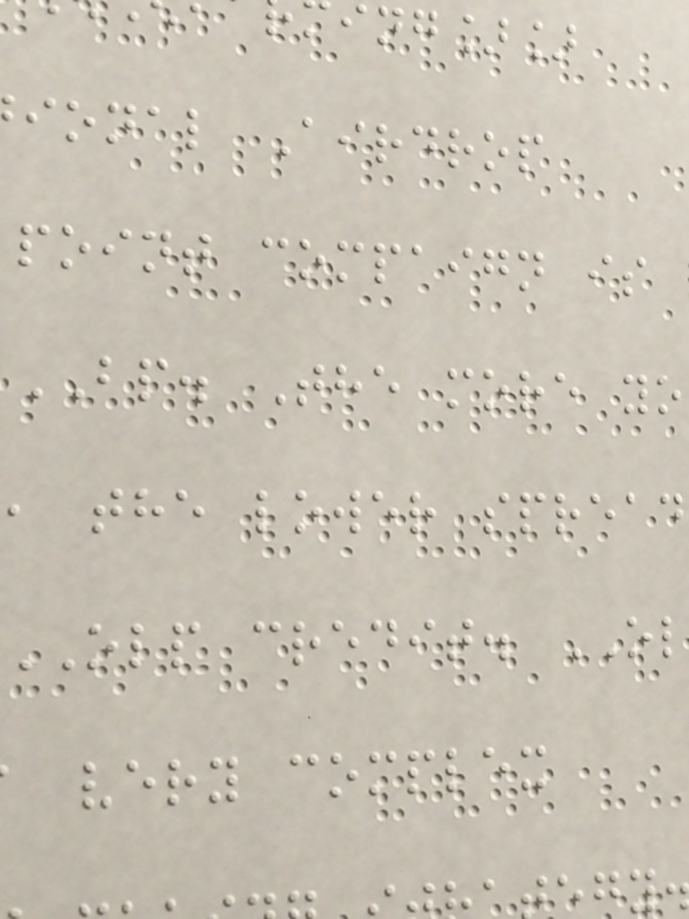ing]]
ional Airdrop
point compaign is
BP. The more yo
, the lower spread
olp credit. OL
very complex
